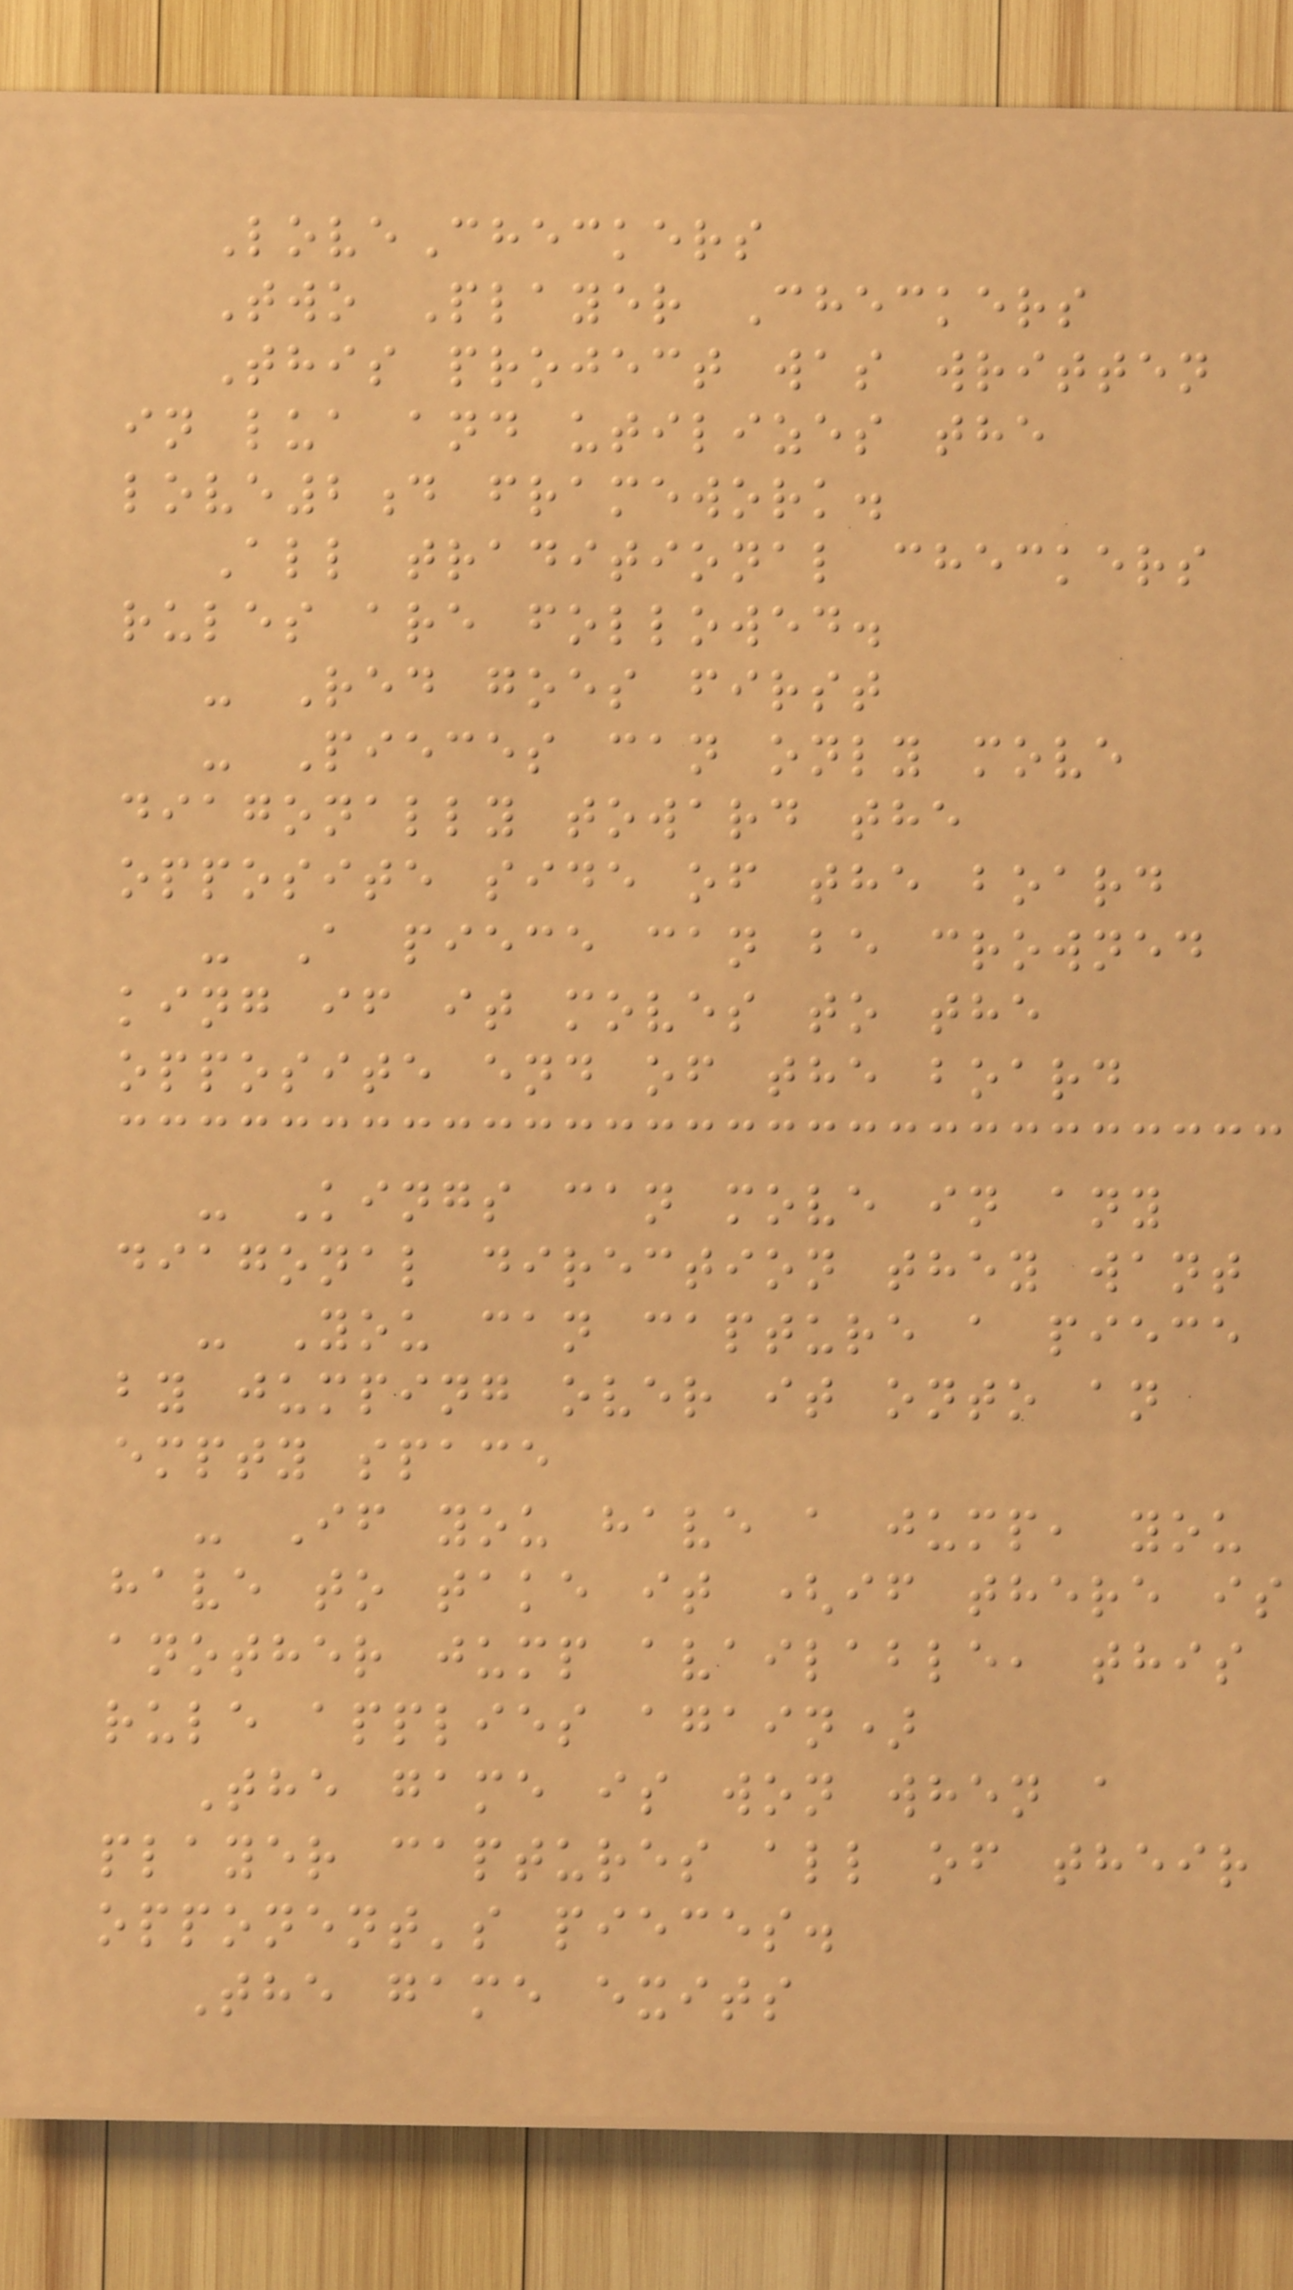LoveCheckers
Two Player Checkers
This project was written
in lua and utilizes the
love2d framework.
All traditional checkers
rules are followed.
- Red goes first
- Pieces can only move
diagonally toward the
opposite side of the board
- A piece can be crowned
king if it moves to the
opposite end of the board
- Kings can move in any
diagonal direction they want
- You can capture a piece
by jumping over it onto an
empty space
- If you have a jump, you
have to take it (if there is
another jump available, this
rule applies again)
The game is won when a
player captures all of their
opponent's pieces.
The game exits
